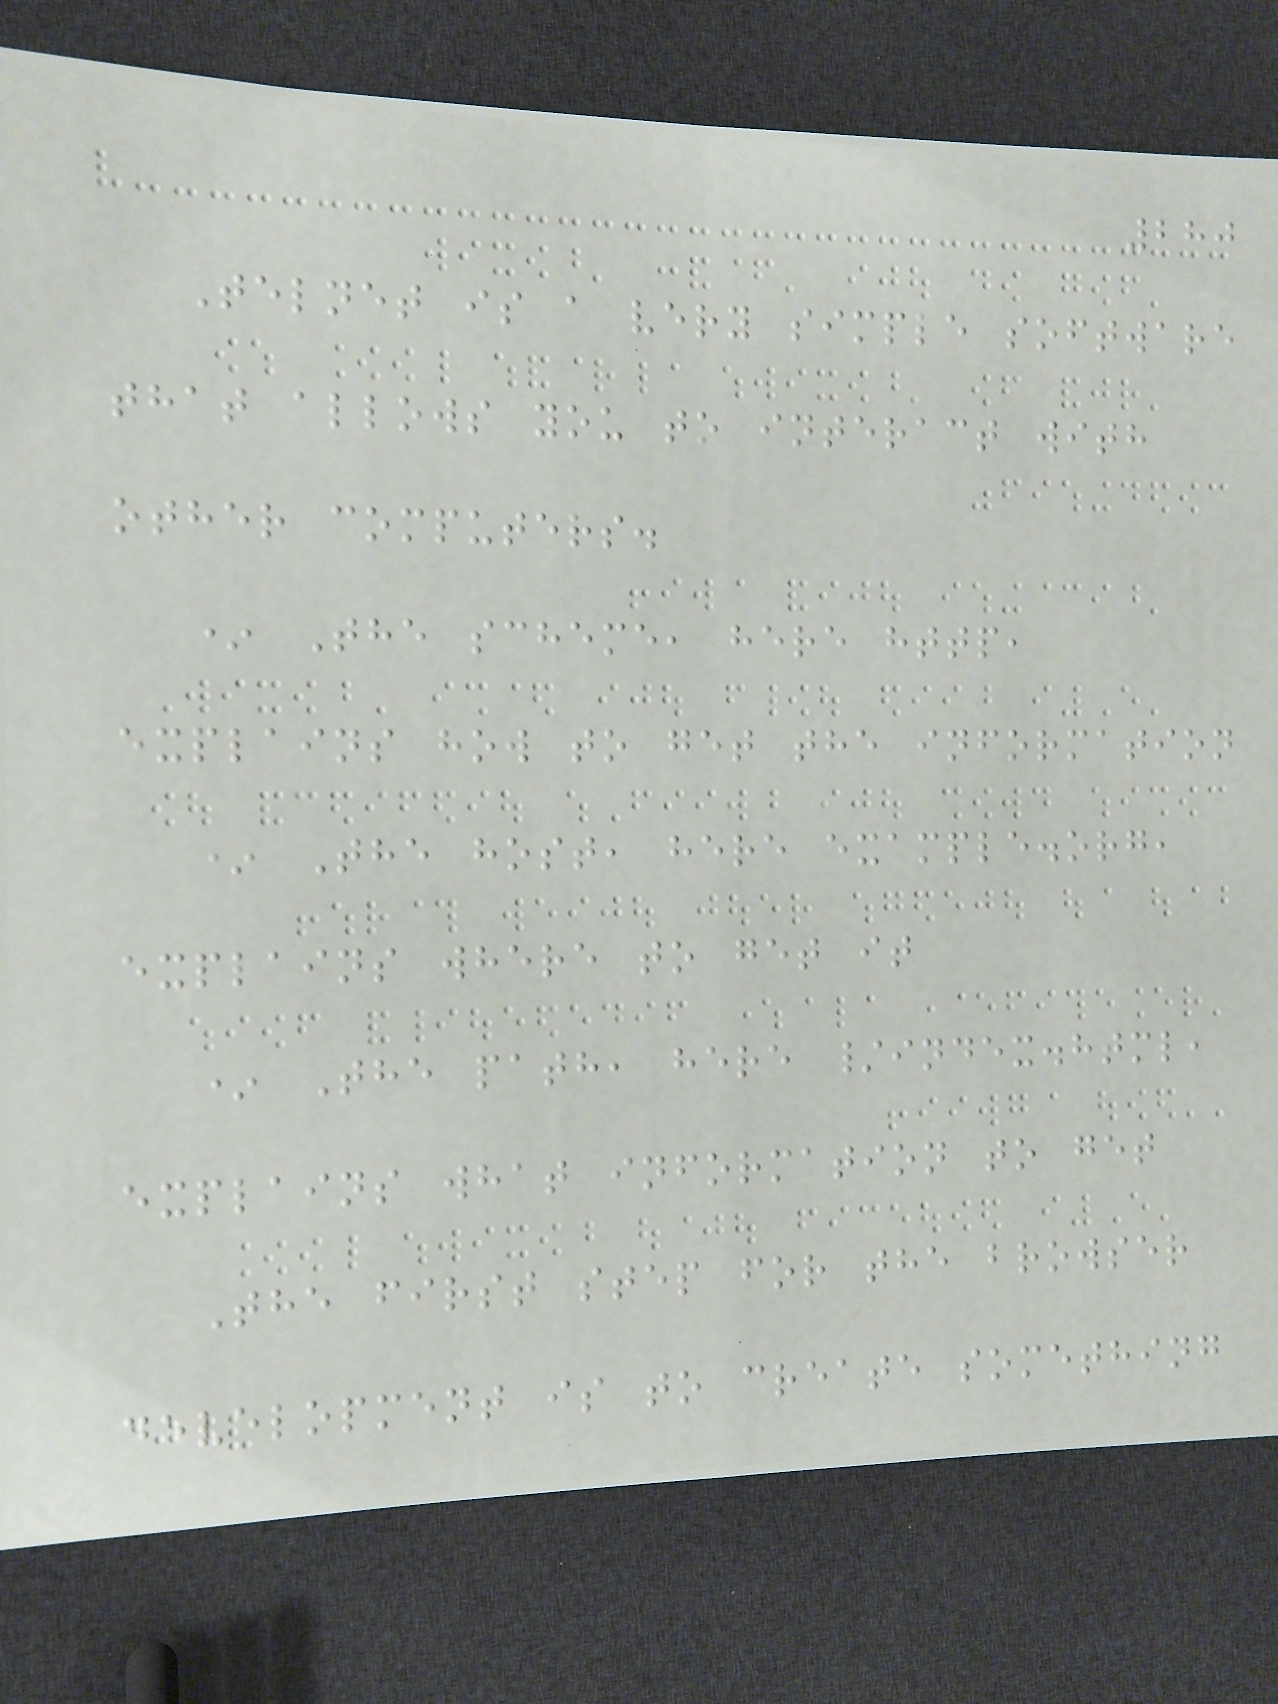280
Telnet is a very simple software
that allows you to interact with
other computers.
* The scheme, here http,
explains how to get the information
* The host, here example.org,
explains where to get it
* The path, here /index.html,
explains what information to get
The first step for the browser
development is to create something
